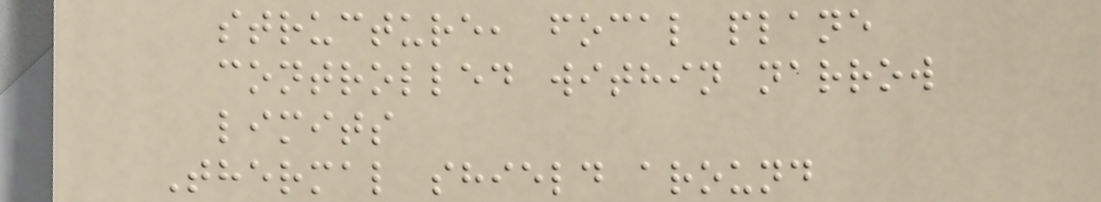structure, focal plane
controlled within narrow
limits
Thermal shield around
